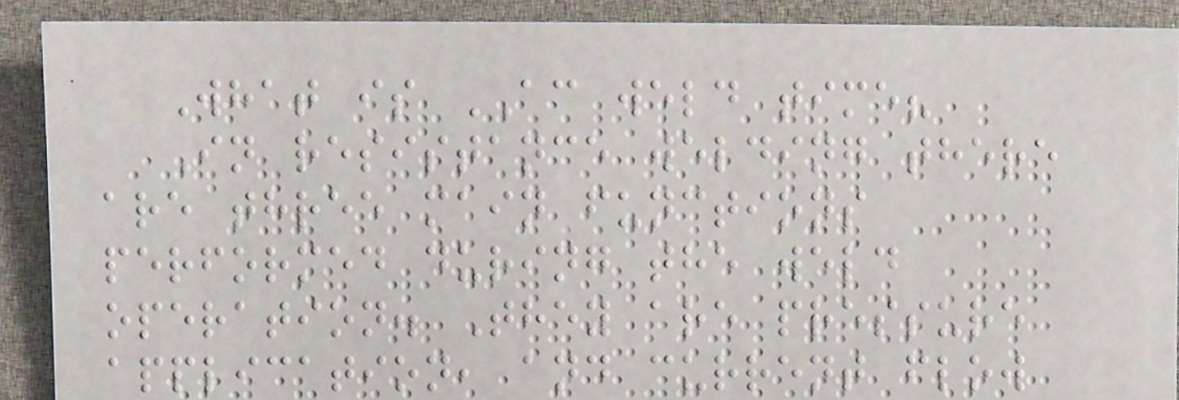What is AC weld time?
In resistance welding there
are three main functions
performed during the weld
operation. They are pressure
application, and current flow
